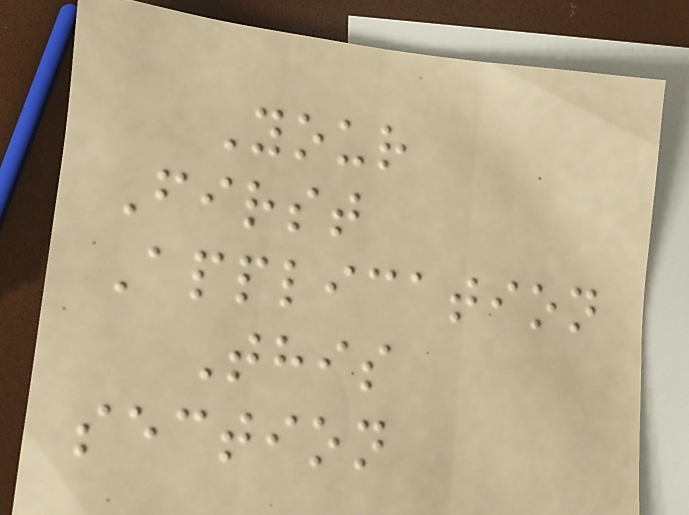Your
First
Application
This
section
